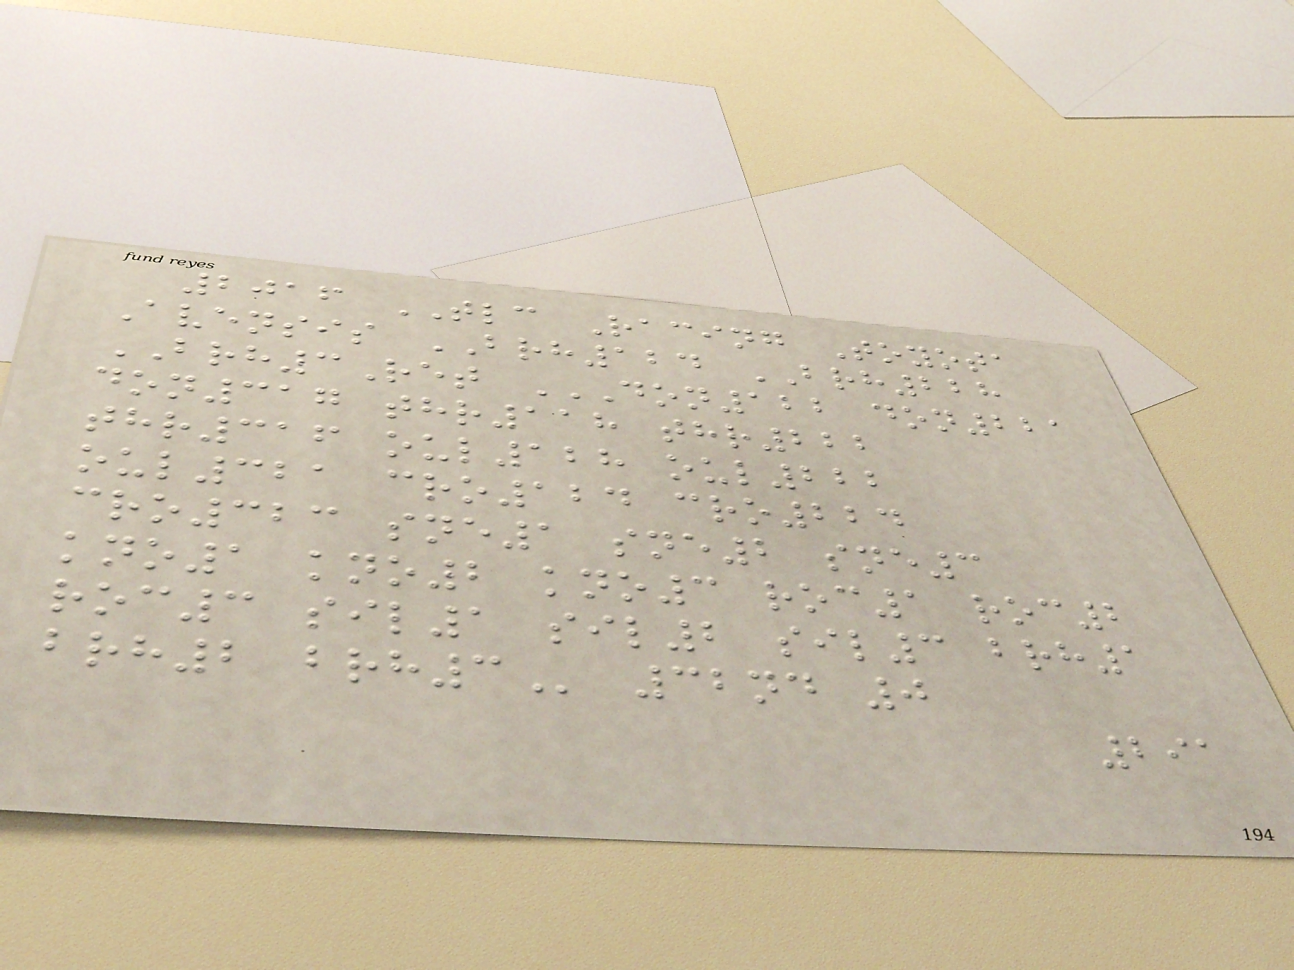2016 TLC Racing Toyota
Avensis BRH124 BRH228
BRH3Ret DON122 DON221
DON317 THR118 THR222
THR316 OUL128 OUL222
OUL321 CRO124 CRO224
CRO323 SNE1 SNE2 SNE3
KNO1 KNO2 KNO3 ROC1 ROC2
ROC3 SIL1 SIL2 SIL3 BRH1
BRH2 BRH3 32nd 0
291
